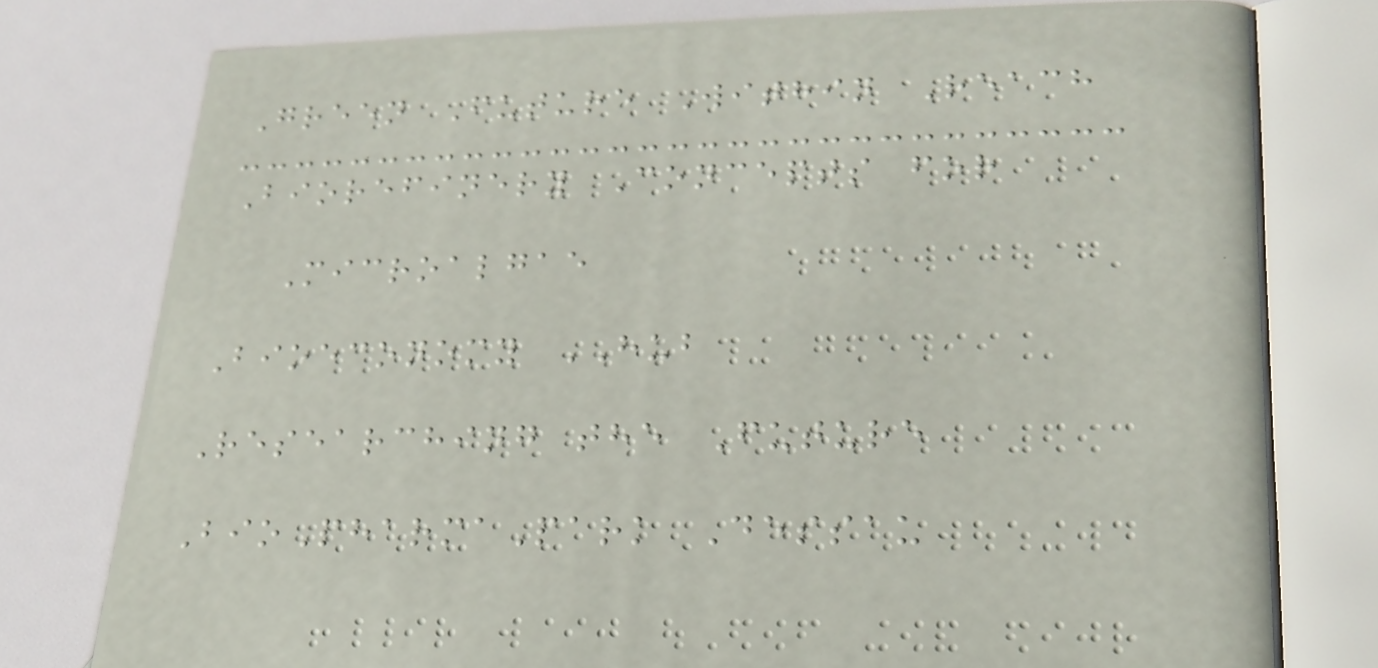Green Future Within Reach
Biorefinery Concepts for
Microalgae
Bioeconomy HUB
Researching the Future
BioPharmaPark Dessau
